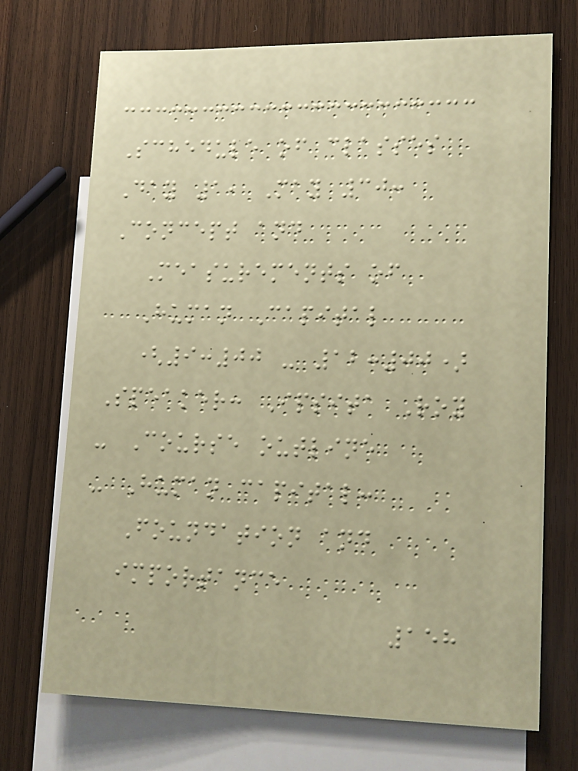Schedule of classes
Day 1, May 30:
Concept and
Measurements of
Human Capital
(9:00 - 12:00)
Speaker: Ipsita Roy
- Course outline
- Human capital:
Foundation and
importance
158
